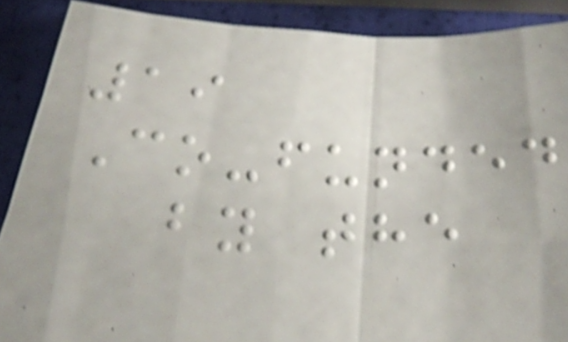19
Co-funded
by the
